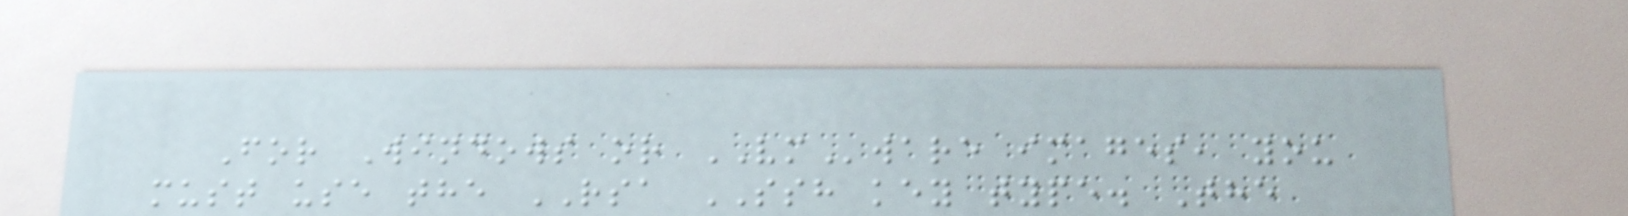For Windows or VMware images, you
must use the RSA SSH key type. The
